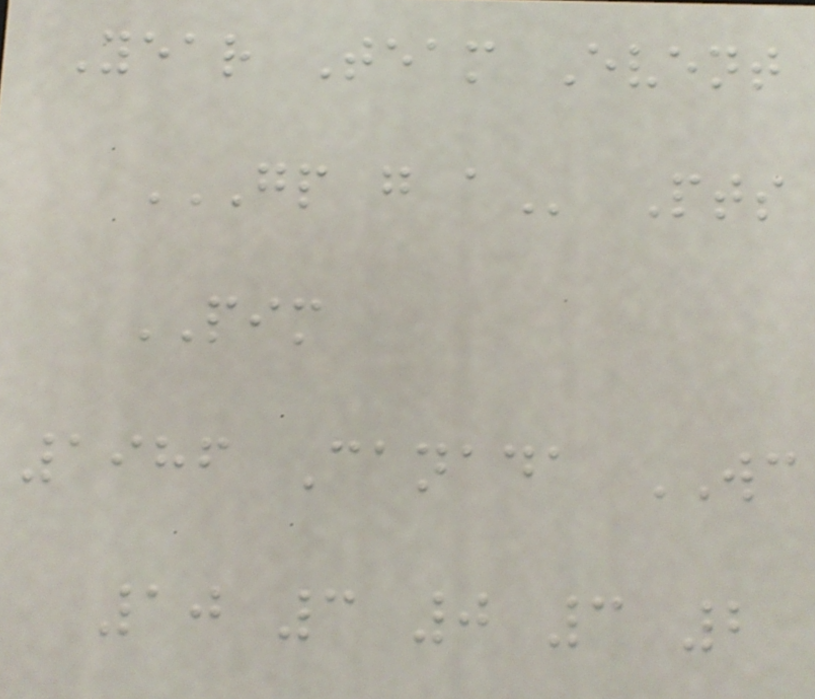Year Team Event
GP G A Pts
PIM
1986 Canada WC
10 3 0 3 2
